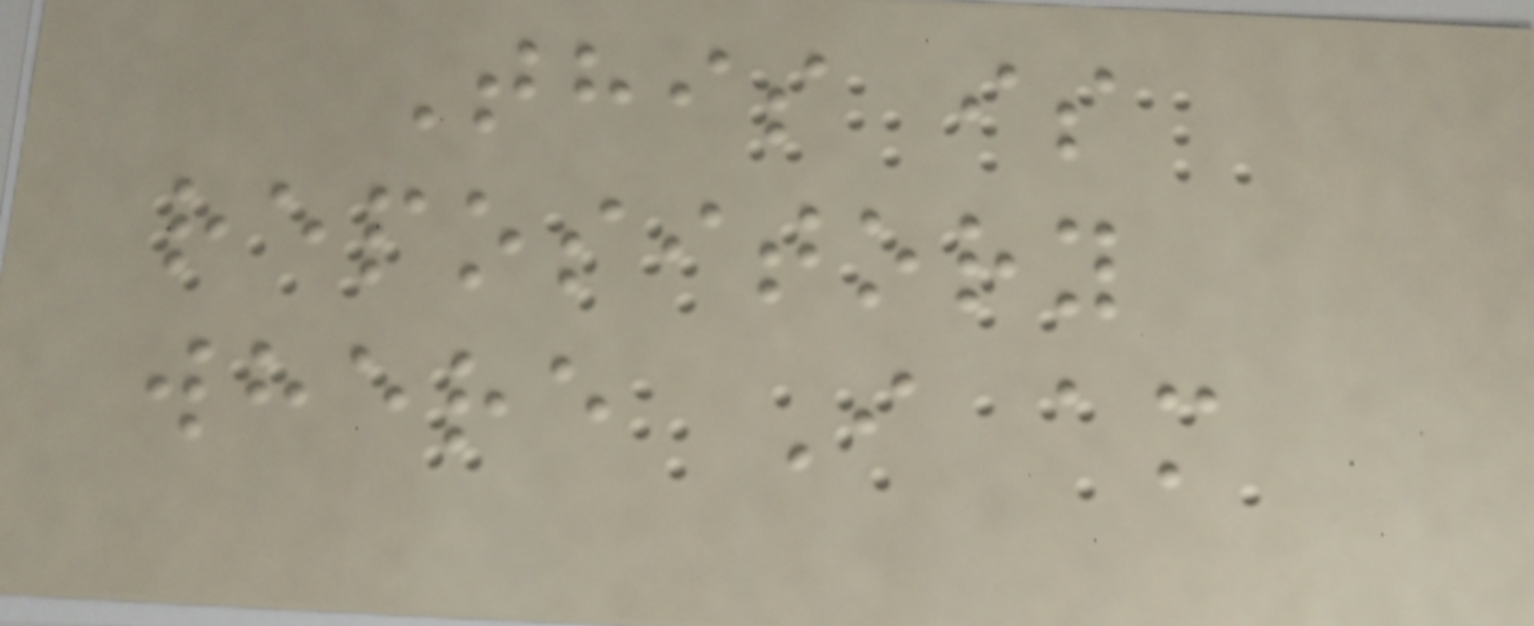This is
repository
where I am
